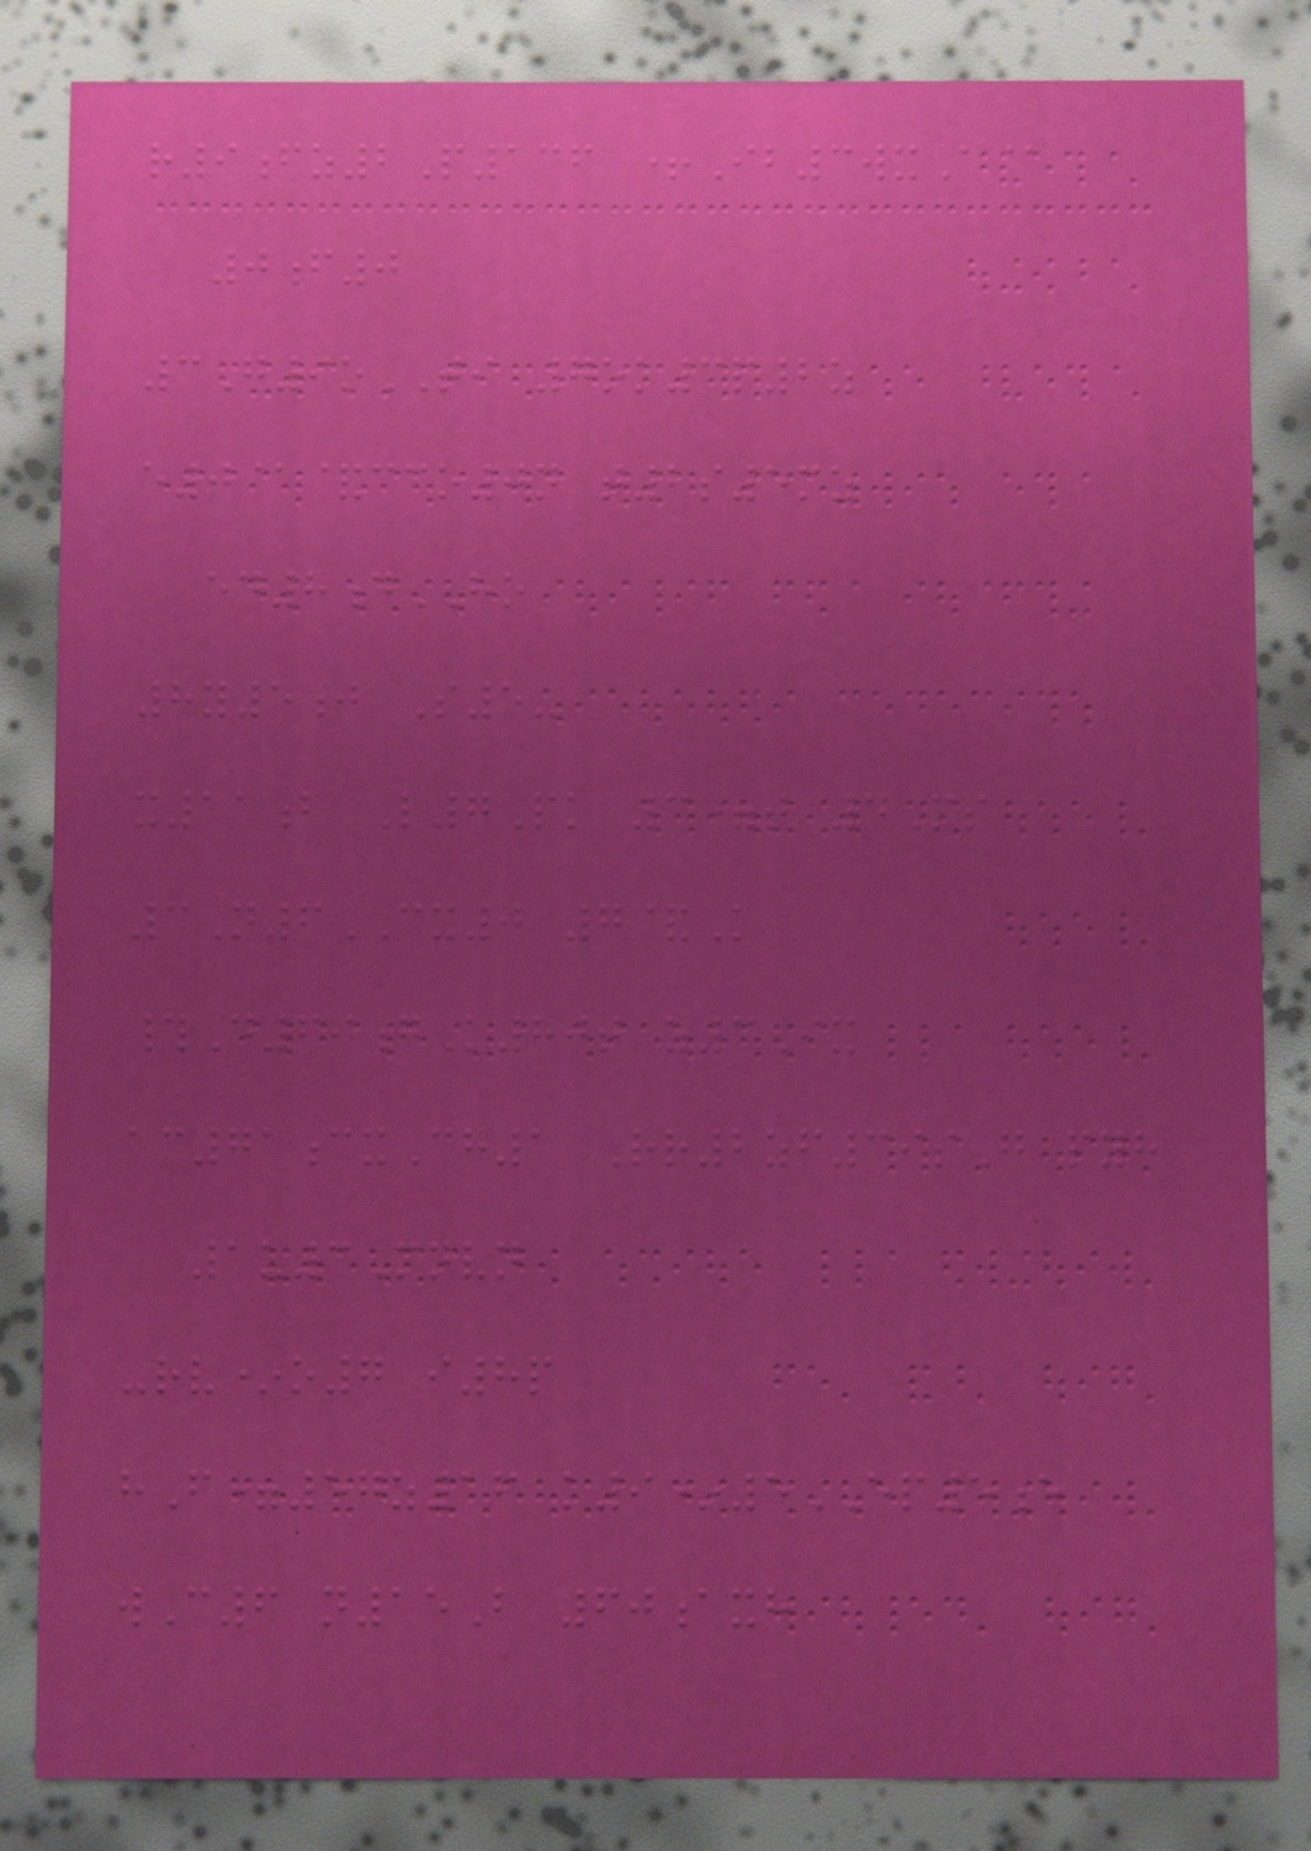r9fz2P136 +Ib3wxA@
0f0
3G9oTI 7ok3p2z
e0@&cco0n t2s5mz
ed8dHO
8y5j S5-
x11b L7Pk 3=t 4Ms
3N6CX0 7&K
#D69gK80t z3Ix
ac71cxCh1 Rr2zf39sG pyh
1u3Mnvn
-rv*o7 i8p
hF=57z16 k9*5EP5e
wC6 n15B 60axh
